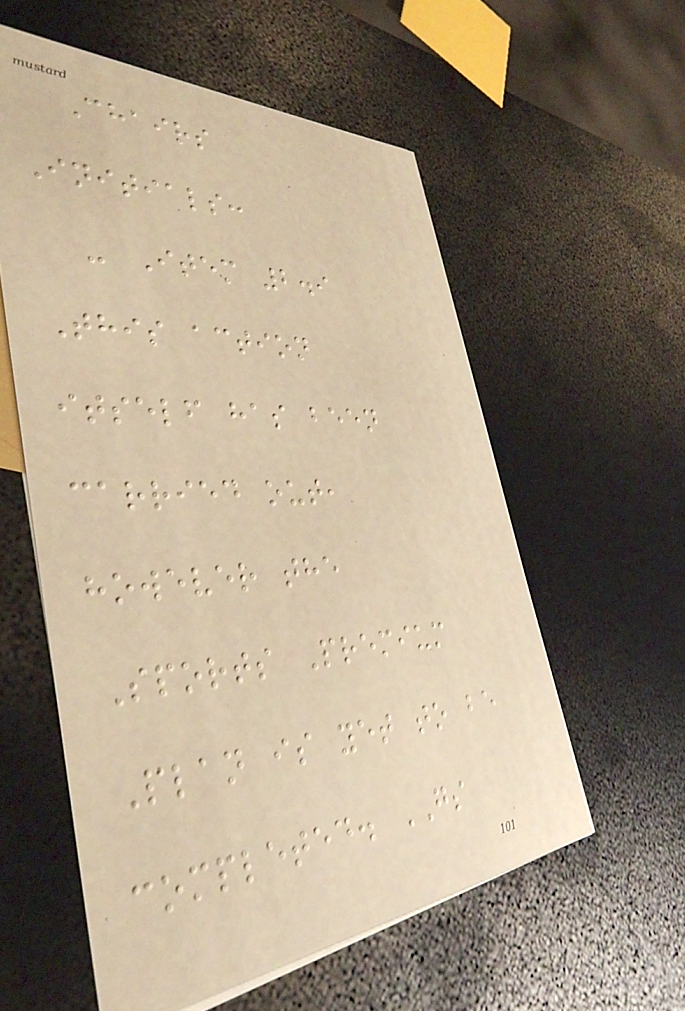Chairs
Initials:
- Item 2.9
This action
itself has been
carried out,
however the
Sports Premium
Plan is yet to be
completed. GS
